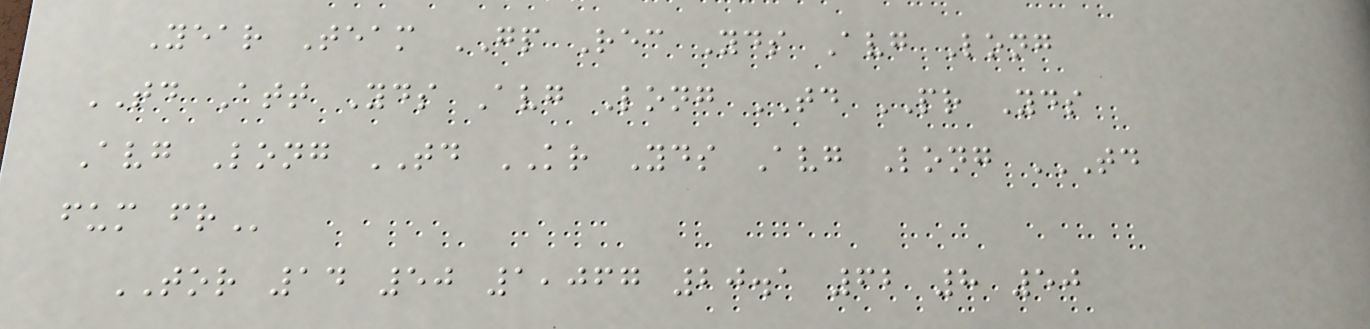Year Team GP Rec Yds Avg Long
TD Att Yds Avg Long TD PR Yds
Avg Long TD KR Yds Avg Long TD
FUM FR
TOR 14 50 1,067 20.1 62 8 50
